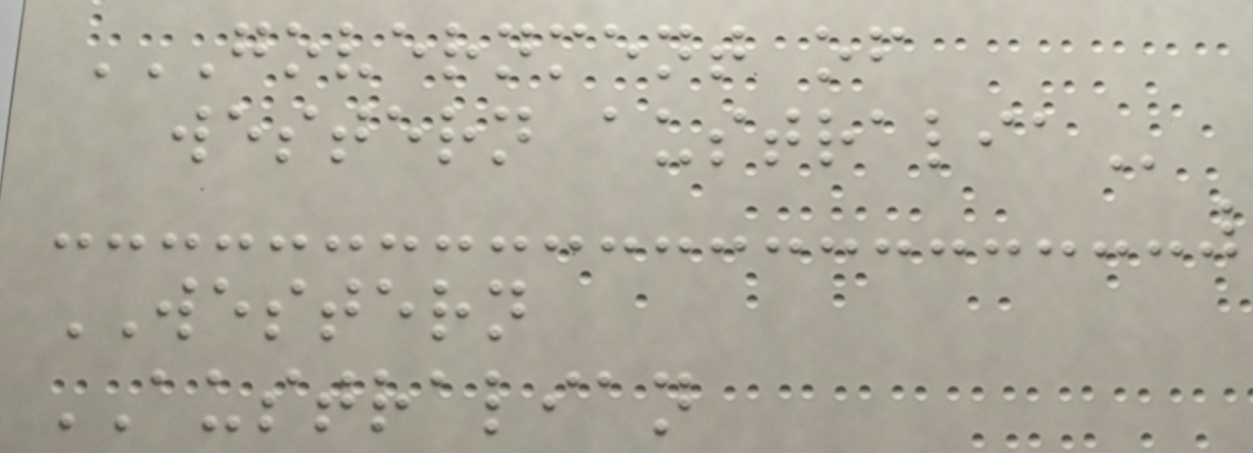GOVERNMENT OF
WESTERN AUSTRALIA
WESTERN
AUSTRALIAN
